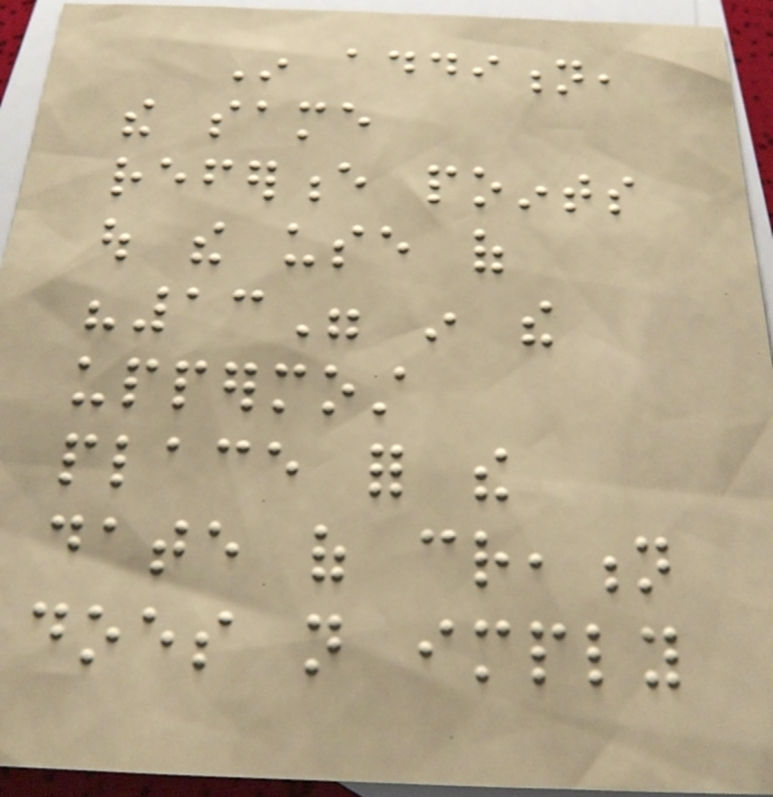In addition,
the same
reference points
out the use of
"13" in the
uppermost
place for the
date of creation
does not imply
